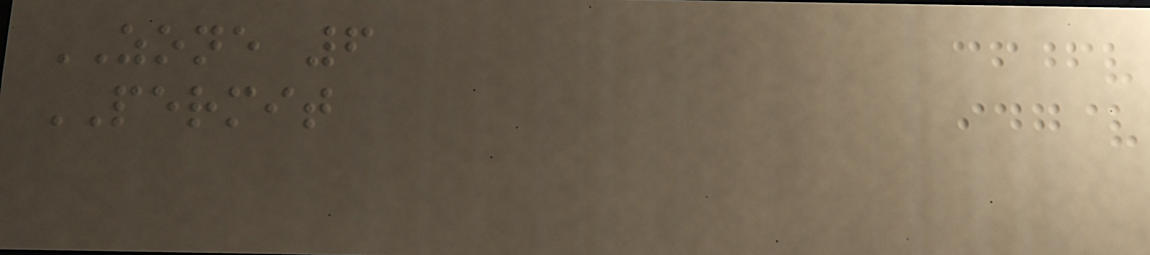ZONE 6
PERMIT
